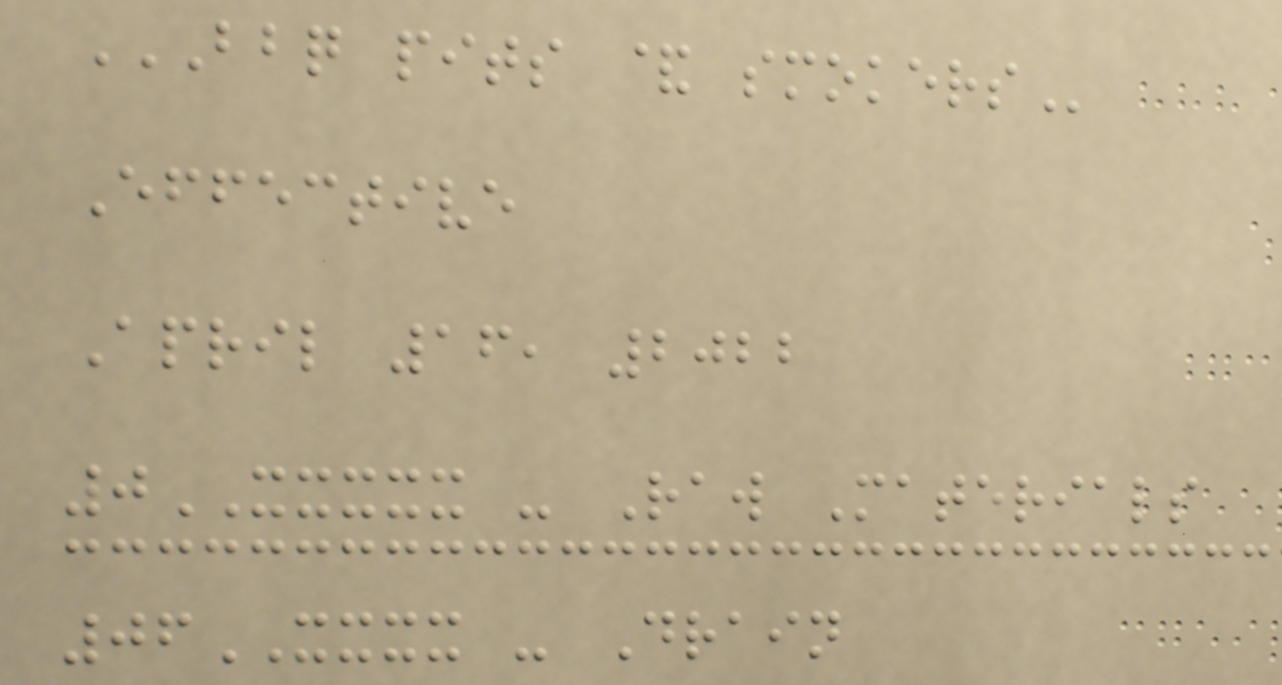BBQ PITS & SMOKERS
Effective
April 16, 2022
0XXXXX - Raw Materials
06XXXX - Drain
